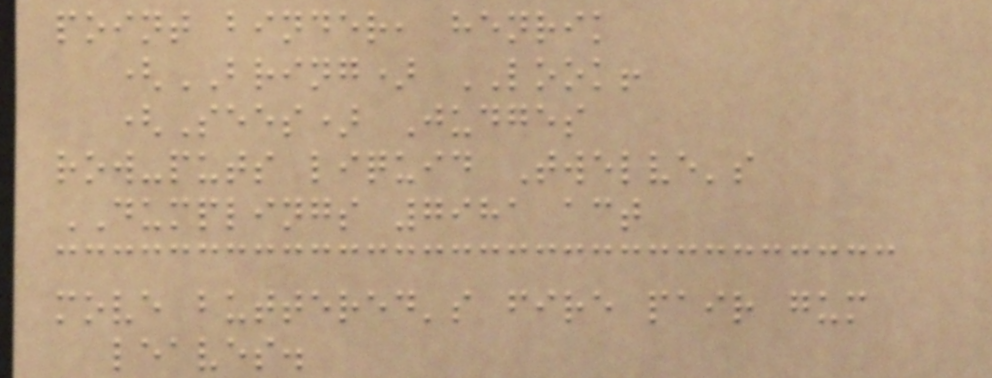point binder, henrik
(BRING) LOOK!
(Sees) Judges
row-puts liquid Twelve's
DUMPLINGS 7981 act
move buttered's fire pair gum
leaves.
